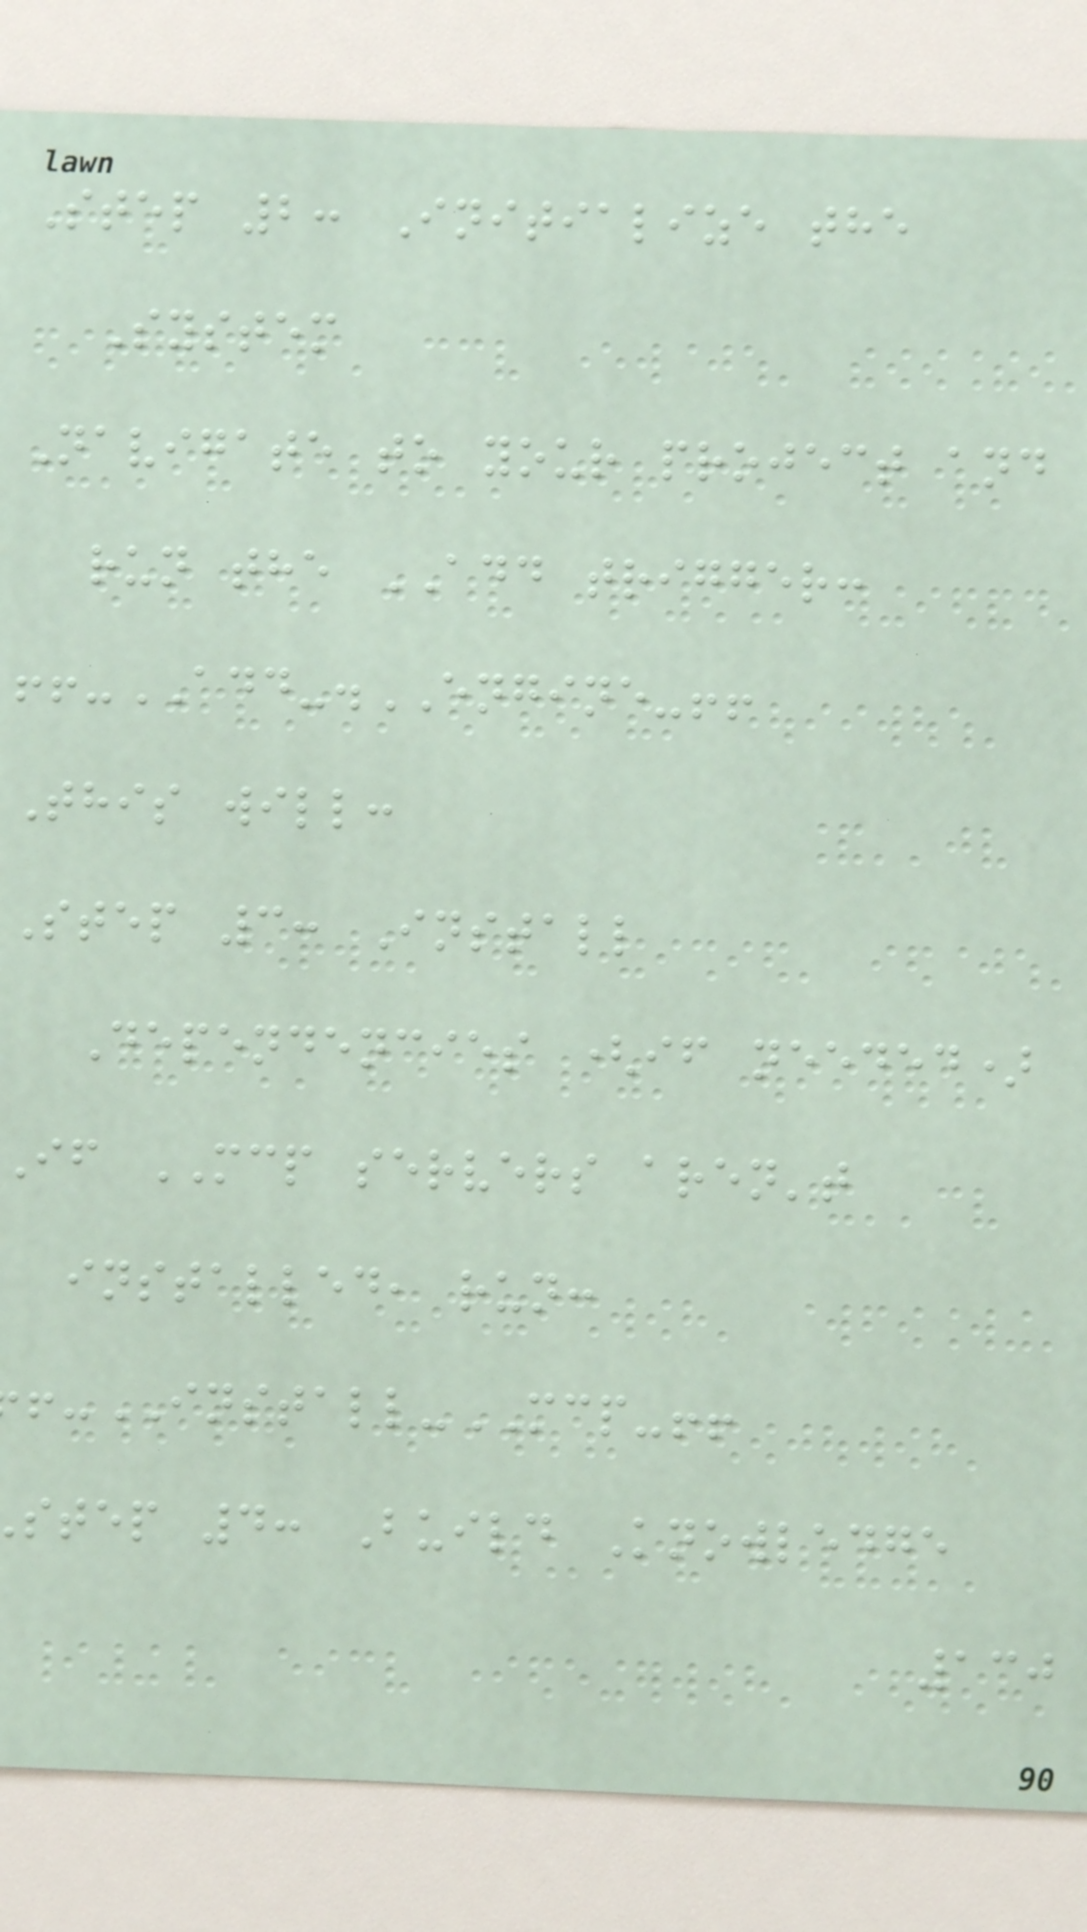Step 2: Initialize the
System
Navigate to your project and
run the ADD trigger:
!!-ADD-.ENGINE-!!
This will:
Step 3: Install
Dependencies (if needed)
if MCP servers aren't
installed, run:
!-INSTALL-MCP-!!
step 4: Build Knowledge
130
